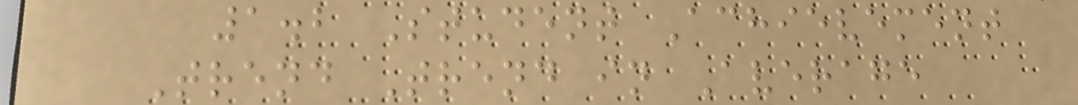1.2 Student Achievement
Trend Trend in Average
